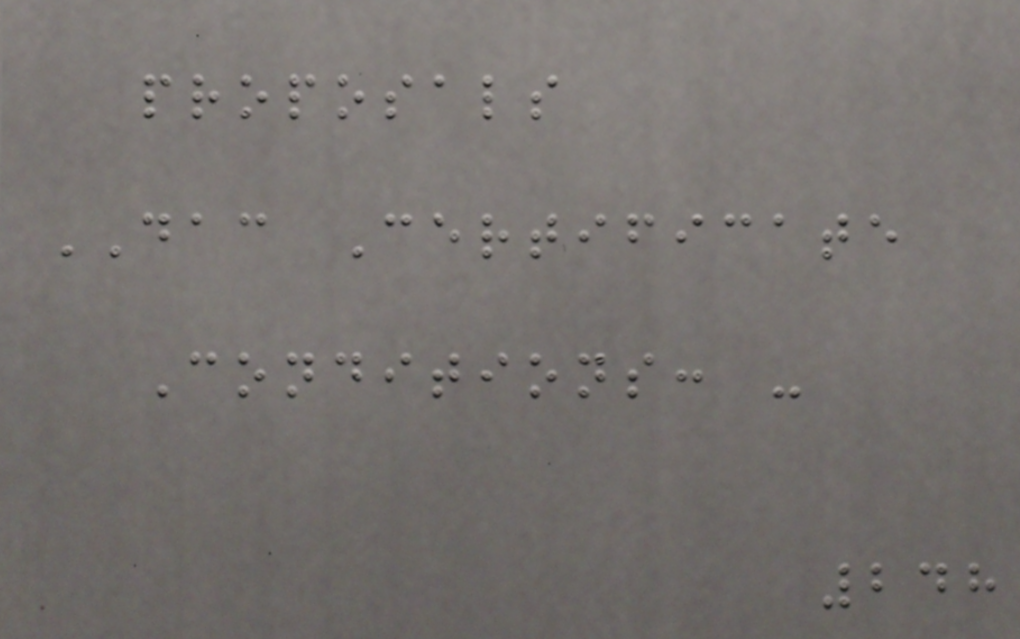proposals
DAC Certificate
Conditions: -
248
